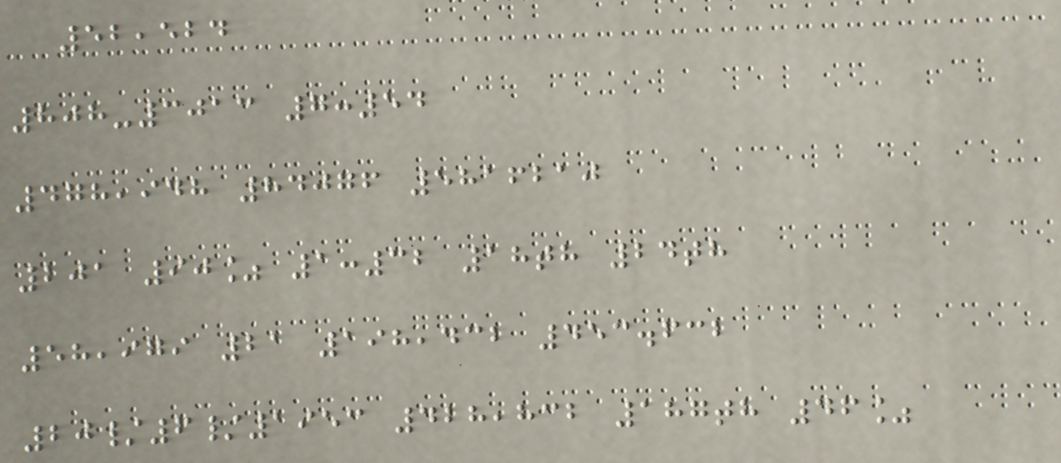52,524
808-3013 7:54
478,948 84076 5816210
201 90% 1:32 18th 24th
58,979 21 198,432 453.632
20/6/1953 428,832 187th 46%
